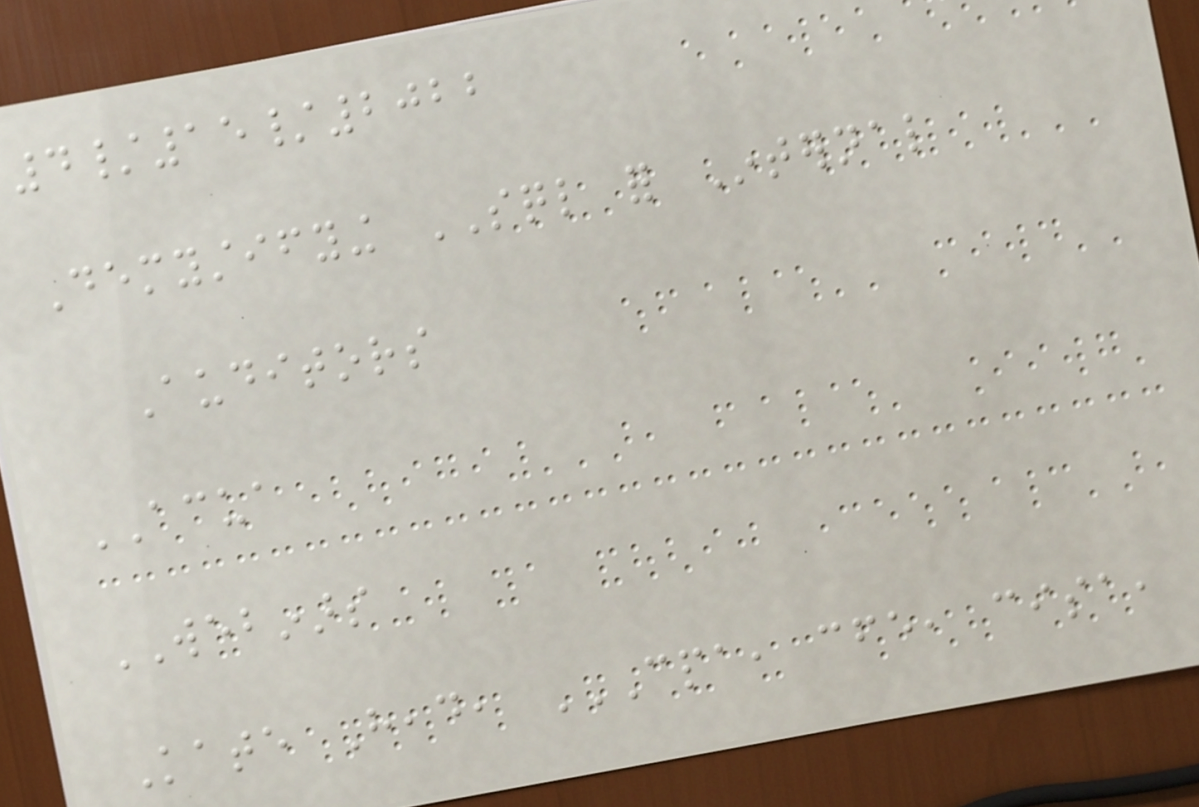4/15/2022
Demystifying SQL for Internal
Auditors
ACUA
WEBINARS
Kate Head, CPA, CFE, CISA,
